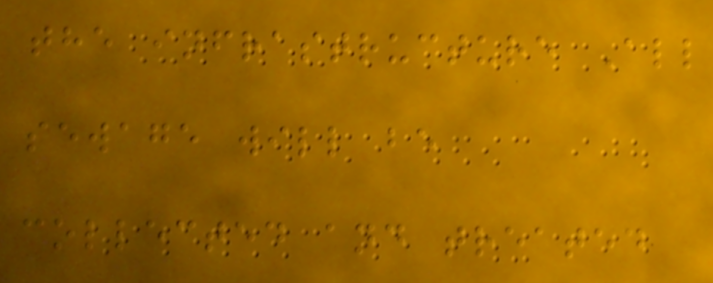the infrastructure All
sewage will be
collected and treated
